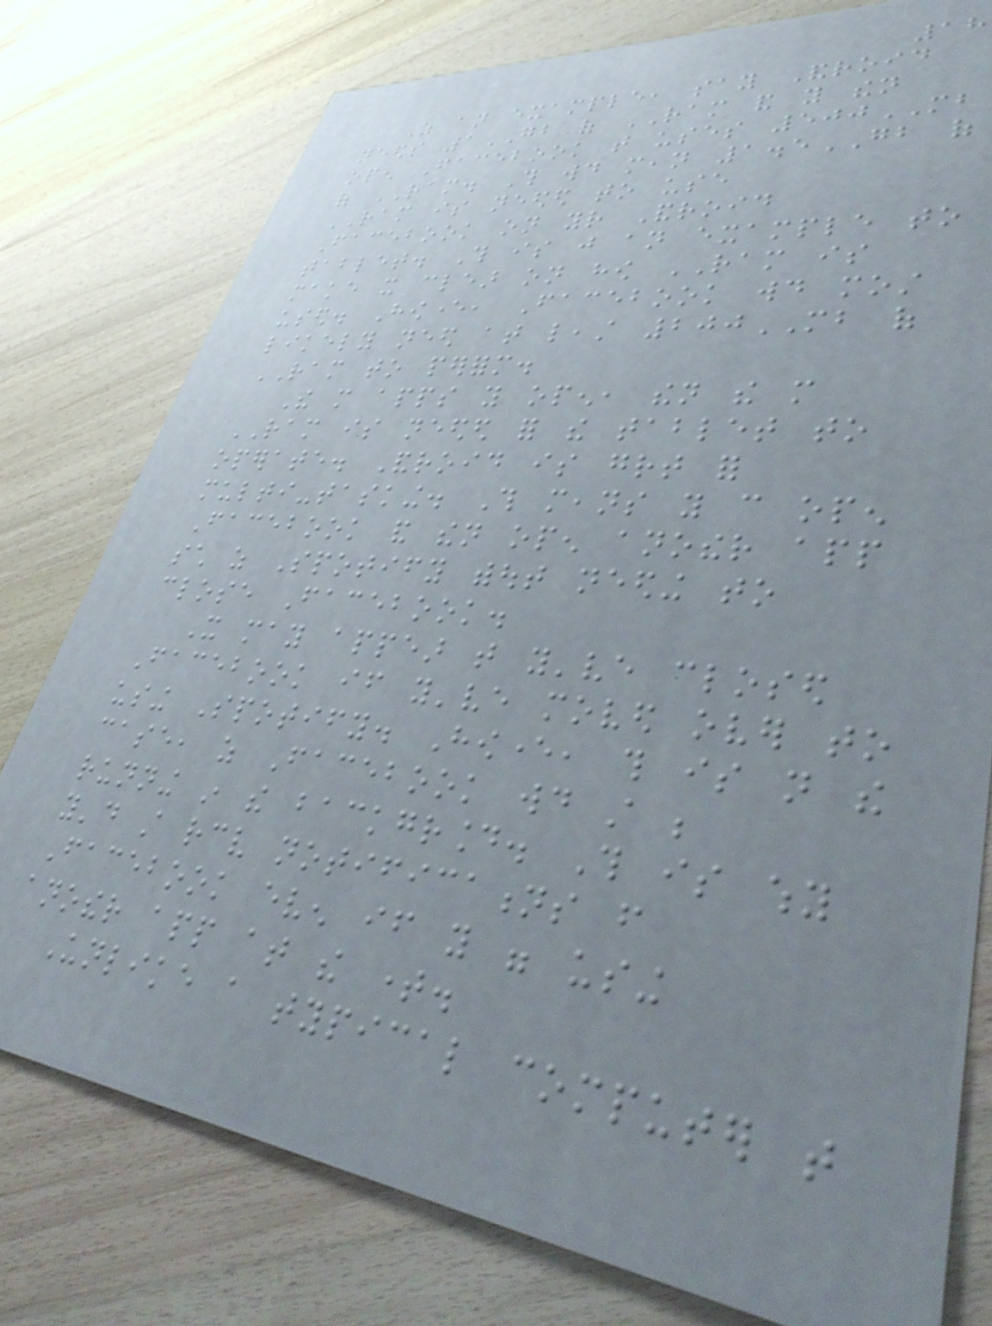18
As an example, say Android
needs 1GB of RAM and you then
open Facebook that uses 500MB
of RAM. This would mean 1.5GB of
RAM is needed to use
Facebook on your Android
tablet. This is just an example to
make it clear on how RAM is
used. However, Facebook would most
likely need at least 200MB of
RAM to perform.
The more apps you open, then the more
RAM is needed for the tablet to
operate. Android is great for
multi-tasking. This means you can open
Facebook and then open another app
such as Spotify without needing to
close Facebook.
It may appear that you've closed
Facebook if you've moved over to
using Spotify. However, this is not the
case, as Facebook would still be
running in the background. This is why
you'd still receive notifications from
Facebook even if you were using
another app at the time.
Unlike a typical computer that
